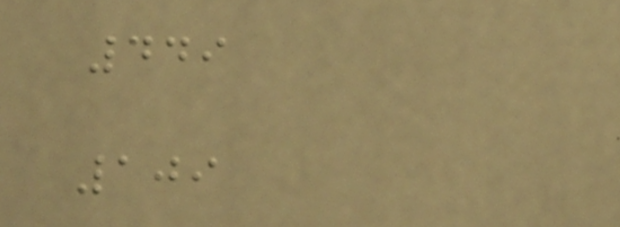449
109
